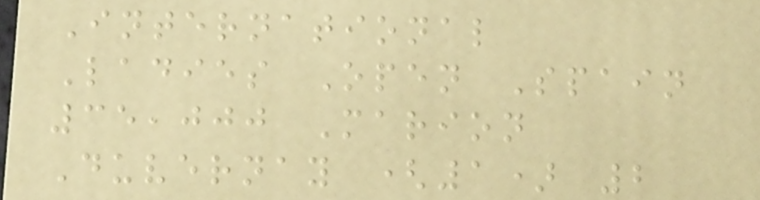International
Ladies Open Spain
35,000 Marion
Duvernay (1) 2
